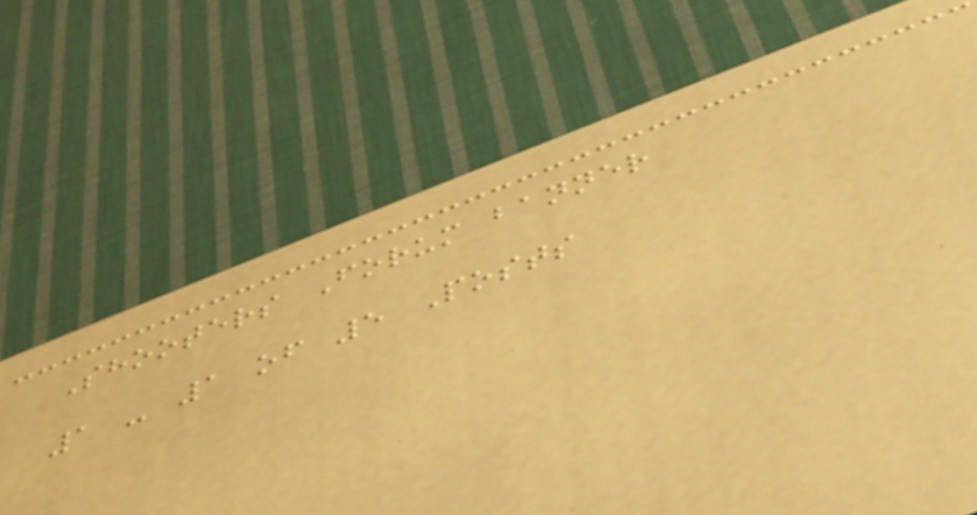Shooters Forum banner
1 - 1 of 5 Posts
